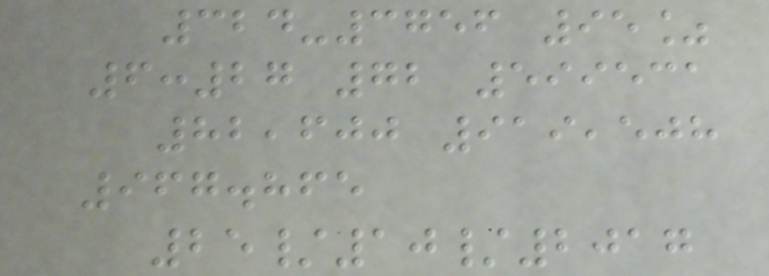324-3756 95%
6:27 72 599531
82,600 919,508
967.865
25/10/2017
